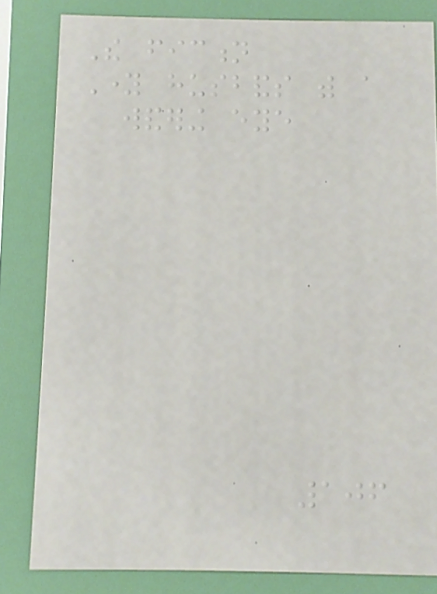The fiction
Young husbands with a
wandering eye
106
